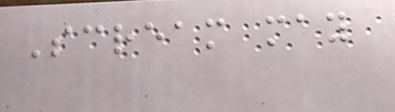Scream may
